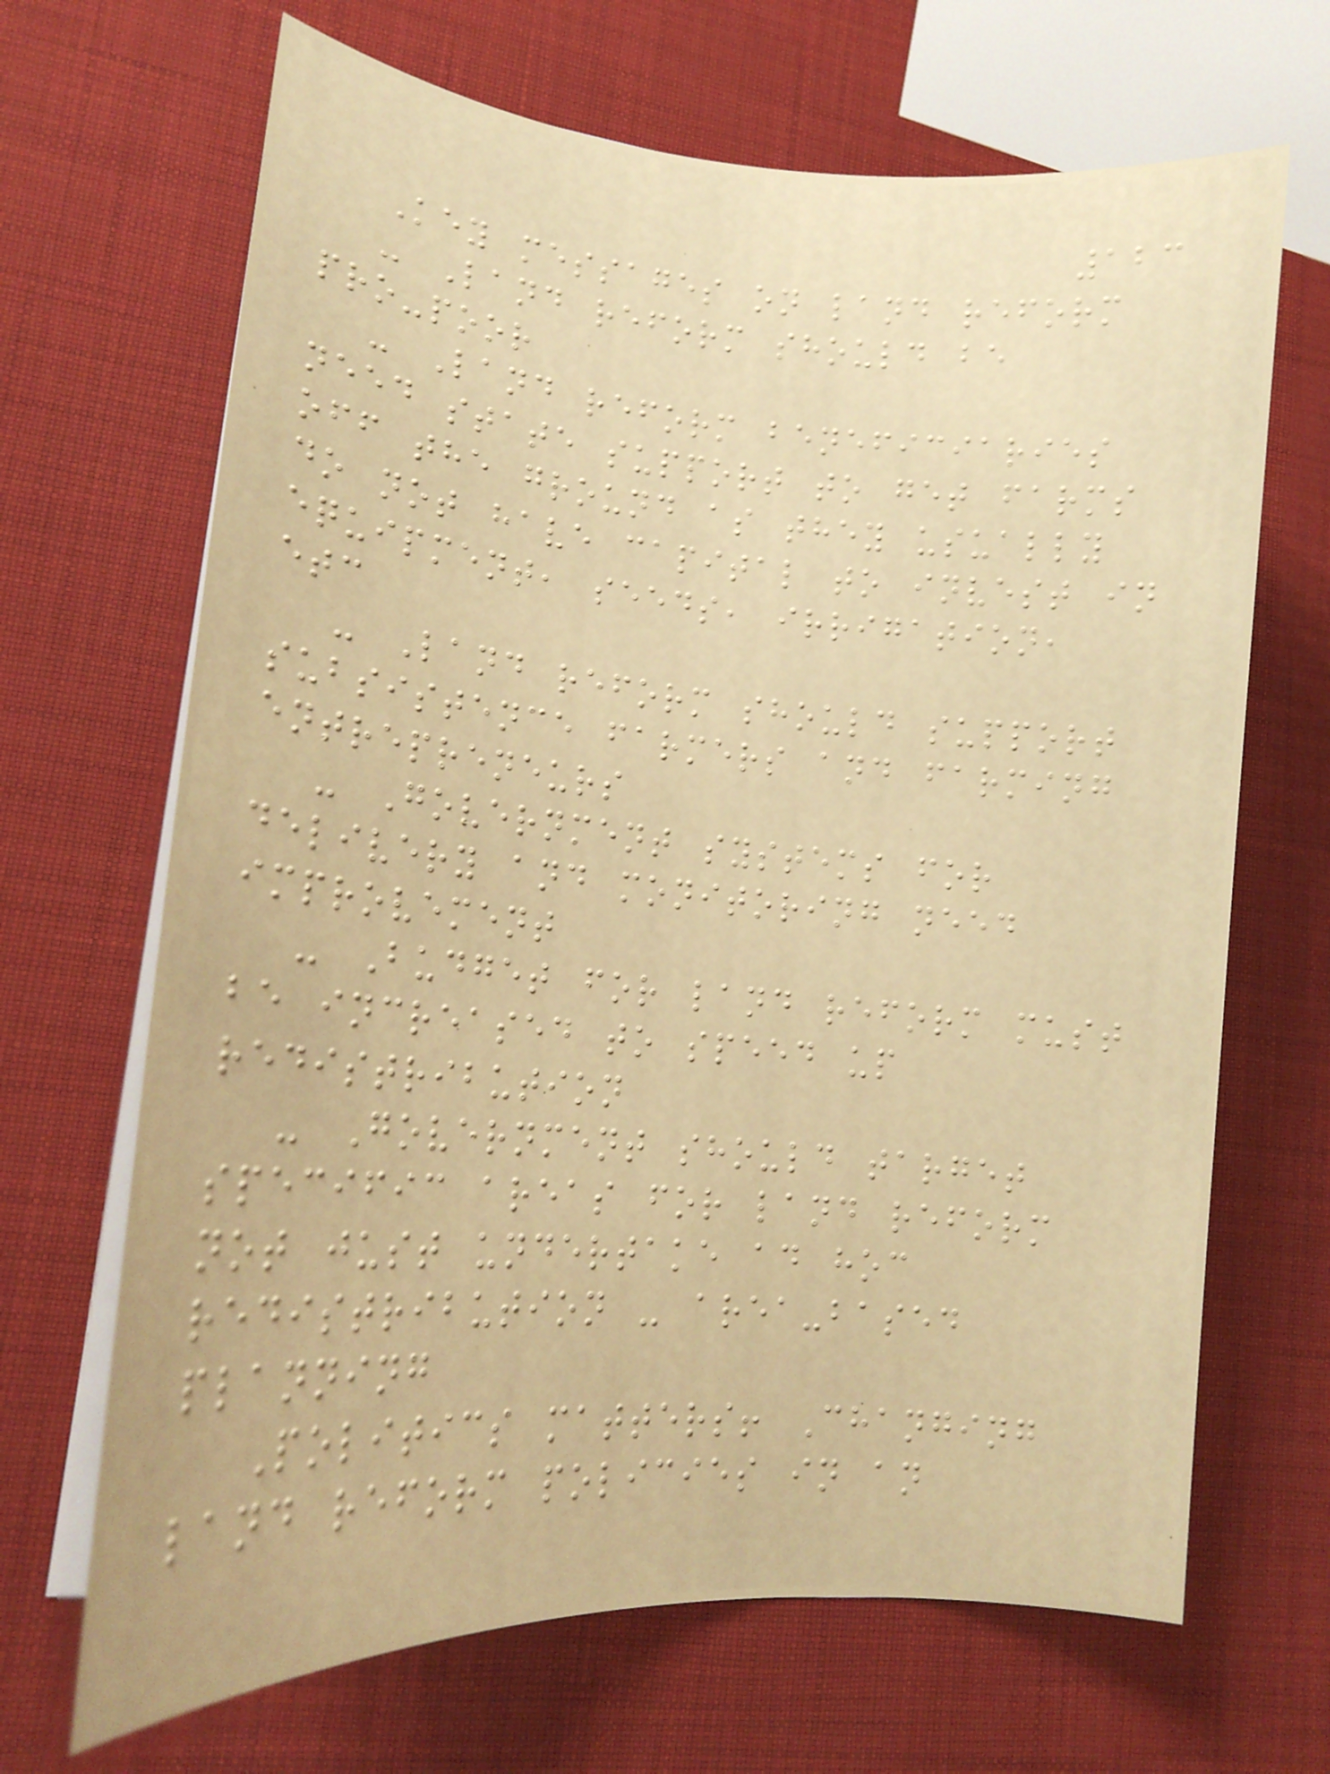123
Key messages on land reform
- Land reform should be
pro-poor
- Land reform beneficiaries
need state support to get farms
off the ground as they usually
do not have capital to invest in
equipment, seeds, irrigation,
etc
- Land reform should support
subsistence farmers and farming
entrepreneurs
- Government systems for
delivery and monitoring need
improvement
- Budget for land reform must
be increased to speed up
redistribution
- Government should target
specific areas for land reform
not just undertake ad hoc
redistribution - area-based
planning
Politics matters! Changing
land reform policies in an
